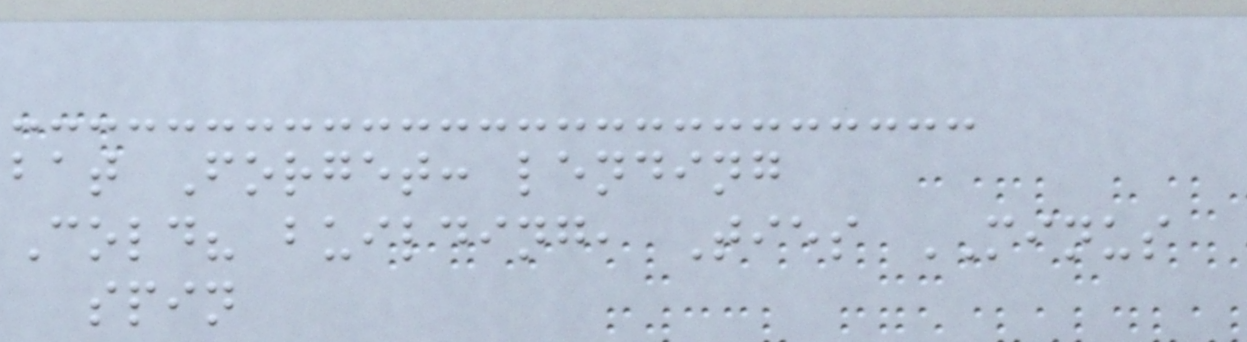bat Forget: lending
Cold? building, Ties MINUS
spin
